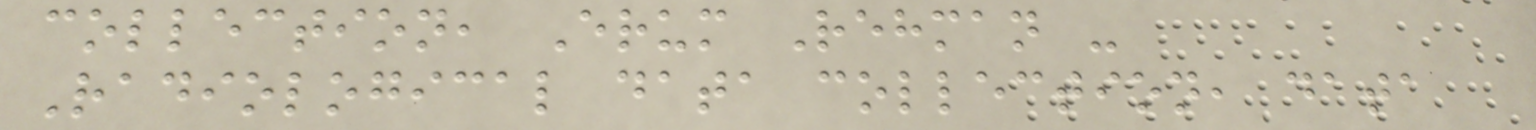collection, Erum Rehman -
Radiological data collection, data
